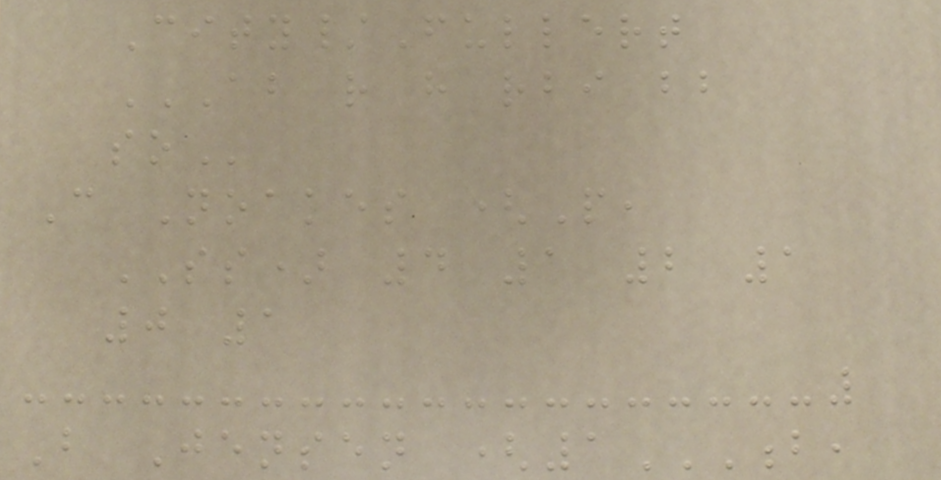City/Fullert
AB R H RBI BB
SO
C Noakes (P,
SS) 4 1 2 1
0 1
B Jensen (1B,
